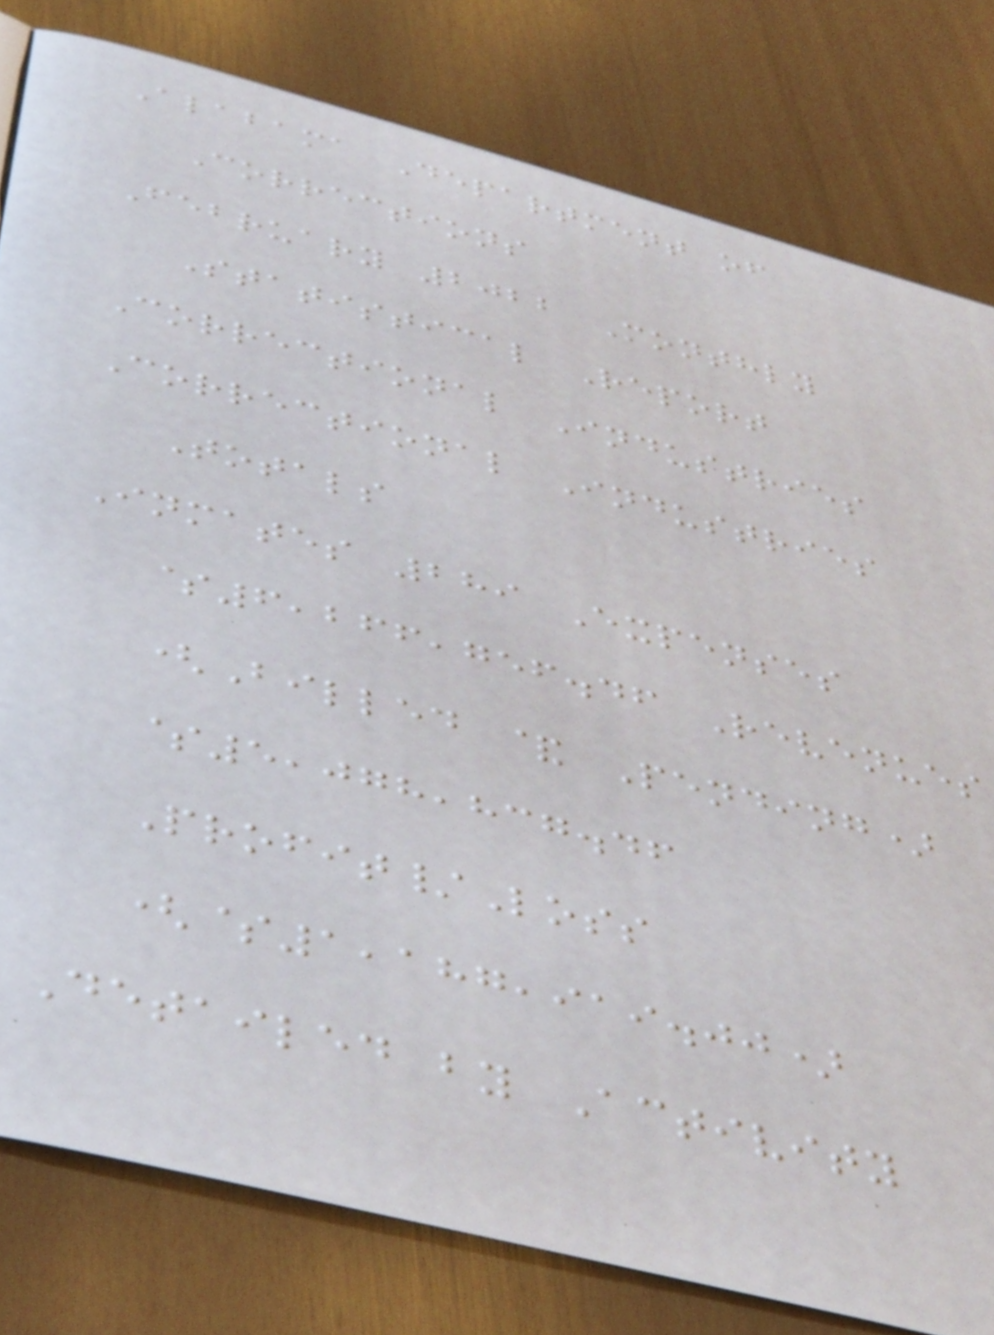Alabama Department of
Corrections
February 2022 Monthly
Statistical Report
Correctional Industries
Correctional Industries
Totals
Inmates 289 Expenses
$6,266,756.46 Revenues
(Billed & Pending)
$5,078,837.46
Profit/Loss
($1,187,919.00)
Detailed by Activity
